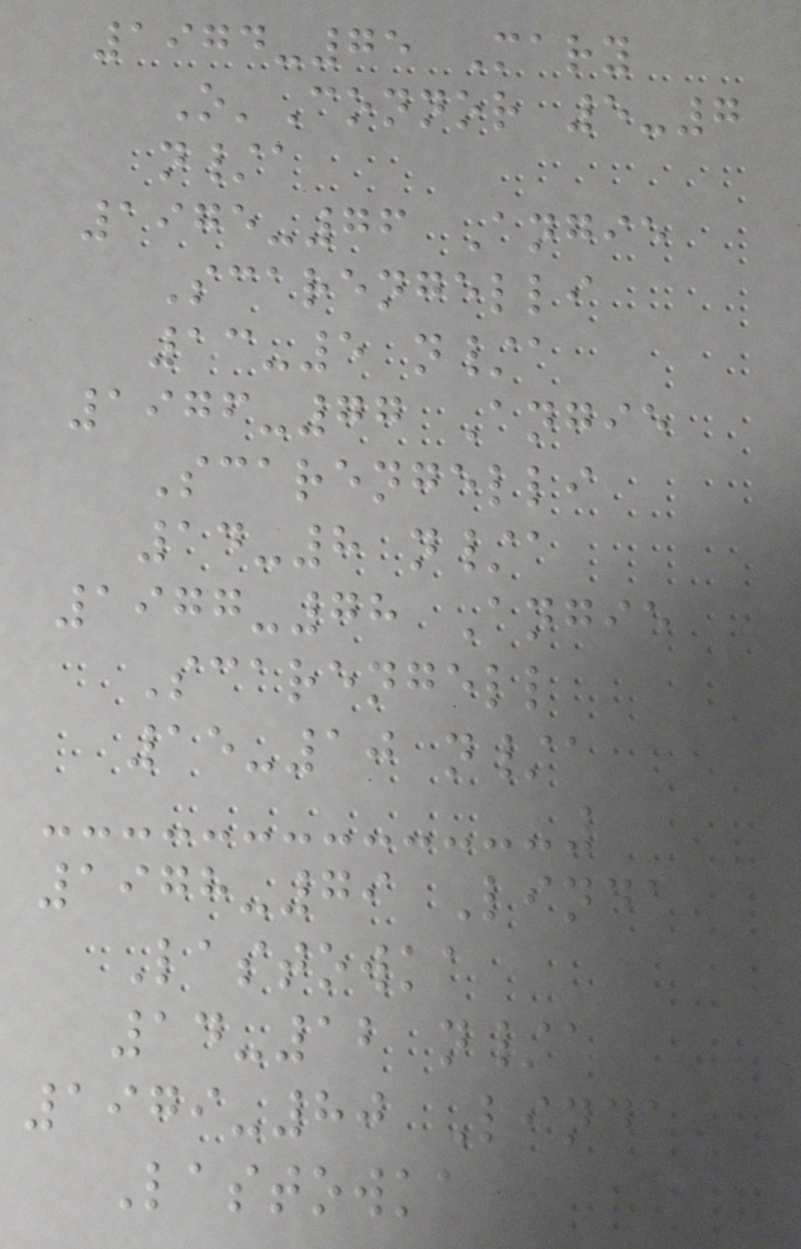1974-75 Mary
O'Connor 5-7
n/a
1975-76 Angie
Scarengelli
13-5 n/a
1976-77 Angie
Scarengelli
14-8 n/a
1977-78 Angie
Scarengell
15-10 n/a
1978-79 Linda
Lastowka
14-12 n/a
1979-80 Linda
Lastowka
